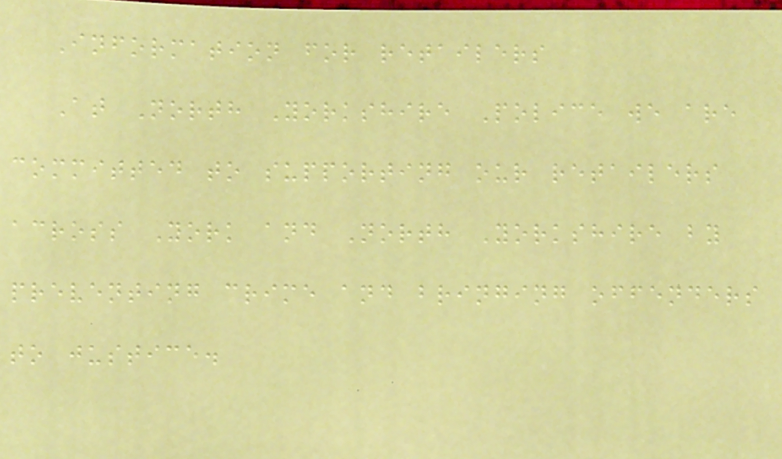Information for retailers
At North Yorkshire Police we are
committed to supporting our retailers
across York and North Yorkshire by
preventing crime and bringing offenders
to justice.
